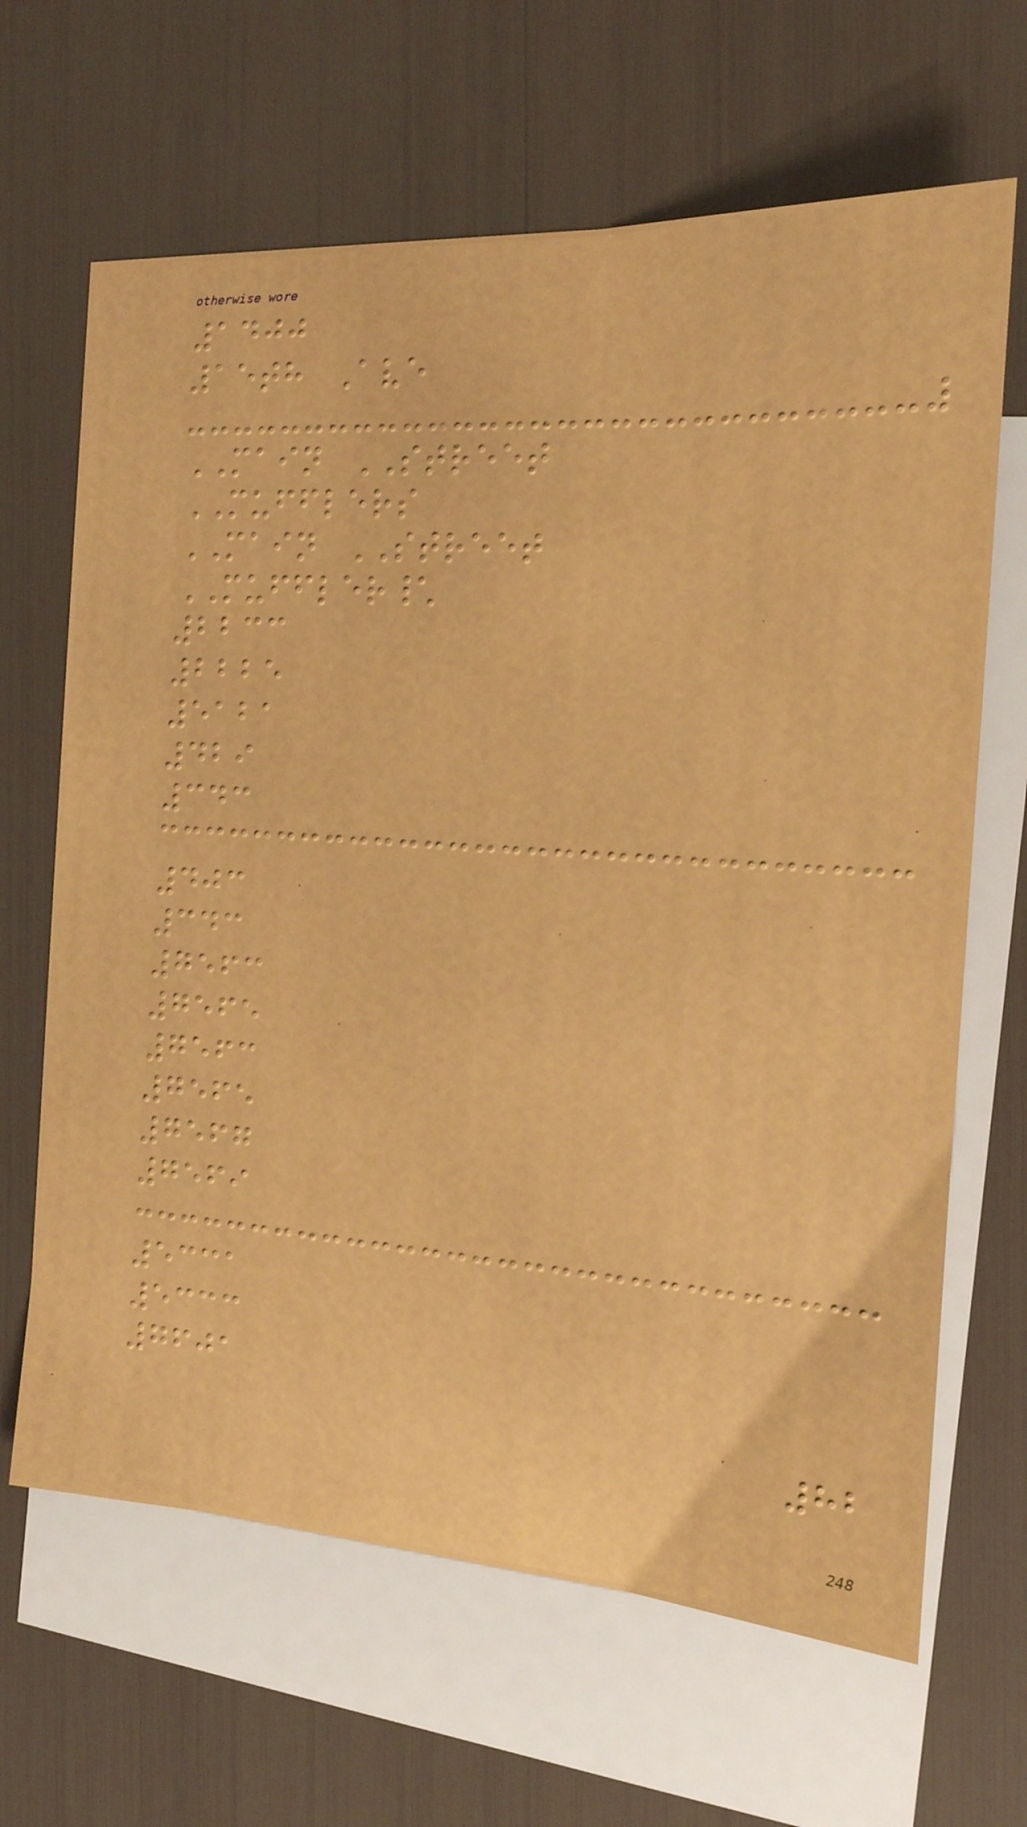1400
15th Ave
MAIN STREET
MUFFLERS
MAIN STREET
MUFFLER\
2233
2225
5121
429
343
403
343
7563
7565
7563
7565
7567
7569
5331
5333
7601
82
